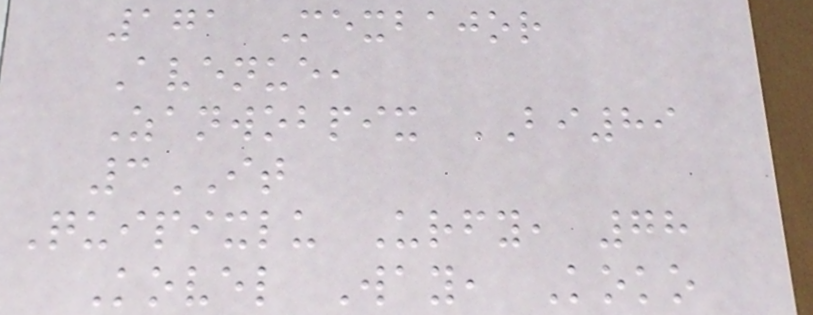171 Mexbajor
Avenue,
Zanwobpix BI89
3IT
Quipixlu Urfy, 78
Kovel Way, Koko
